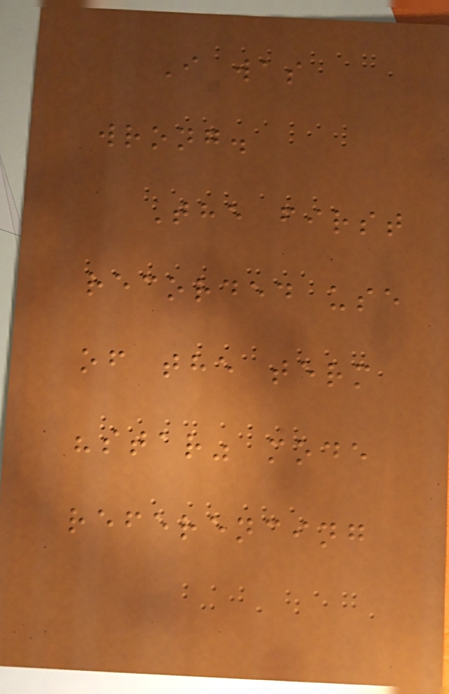I was
wrong.
The first
recorded use
of the term
"star" mode
referencing
